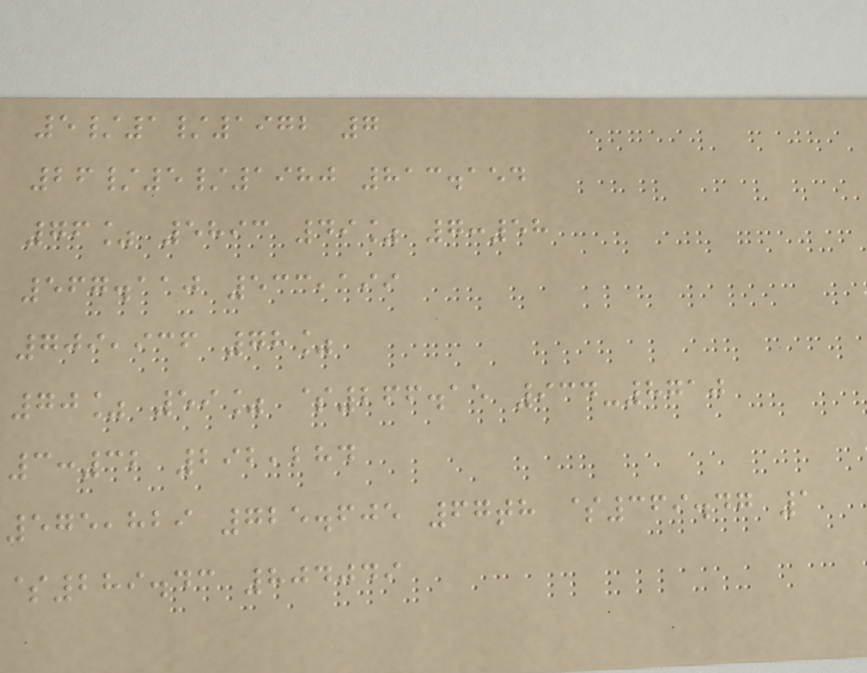5/1/1972 7
26/5/1980 813.154
76% 5893 49% 7:58
567.110 533,199
709,936 78%
70% 59% $266.15 934-8710
3:32 292,284
575,829 725.605 67th $369.47 1
$289.43 804049
